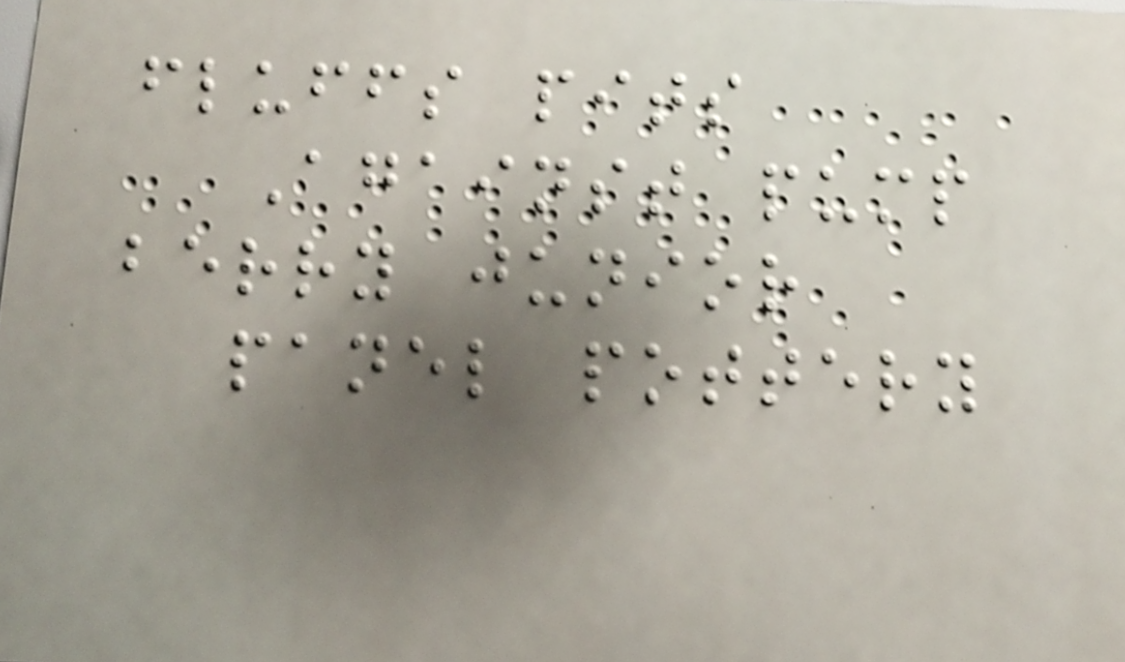fluffs pits
Against pump
berry junior
panel pottery
